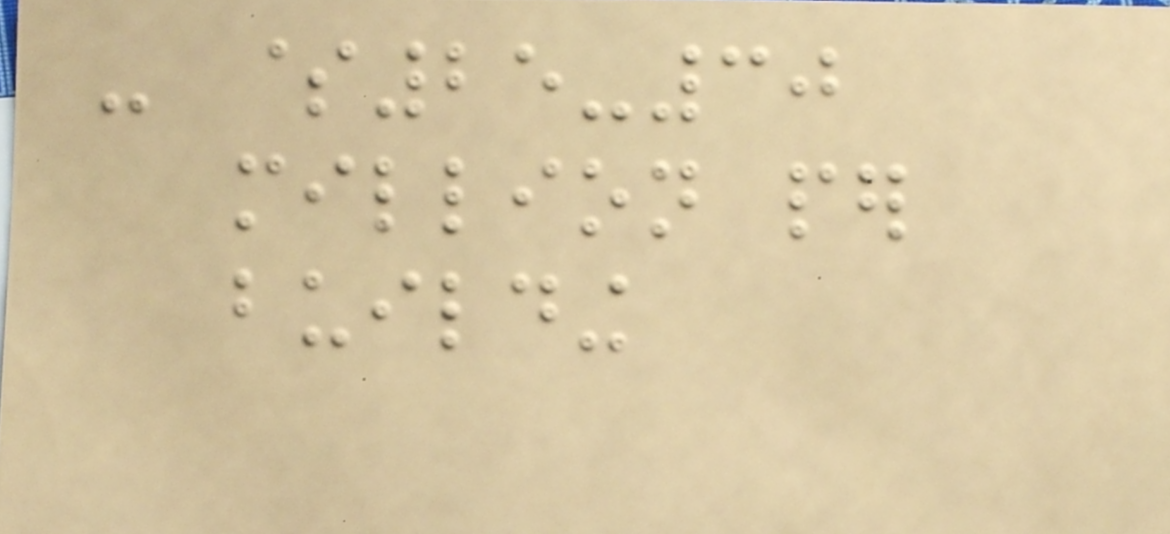- $25-30
million per
building
